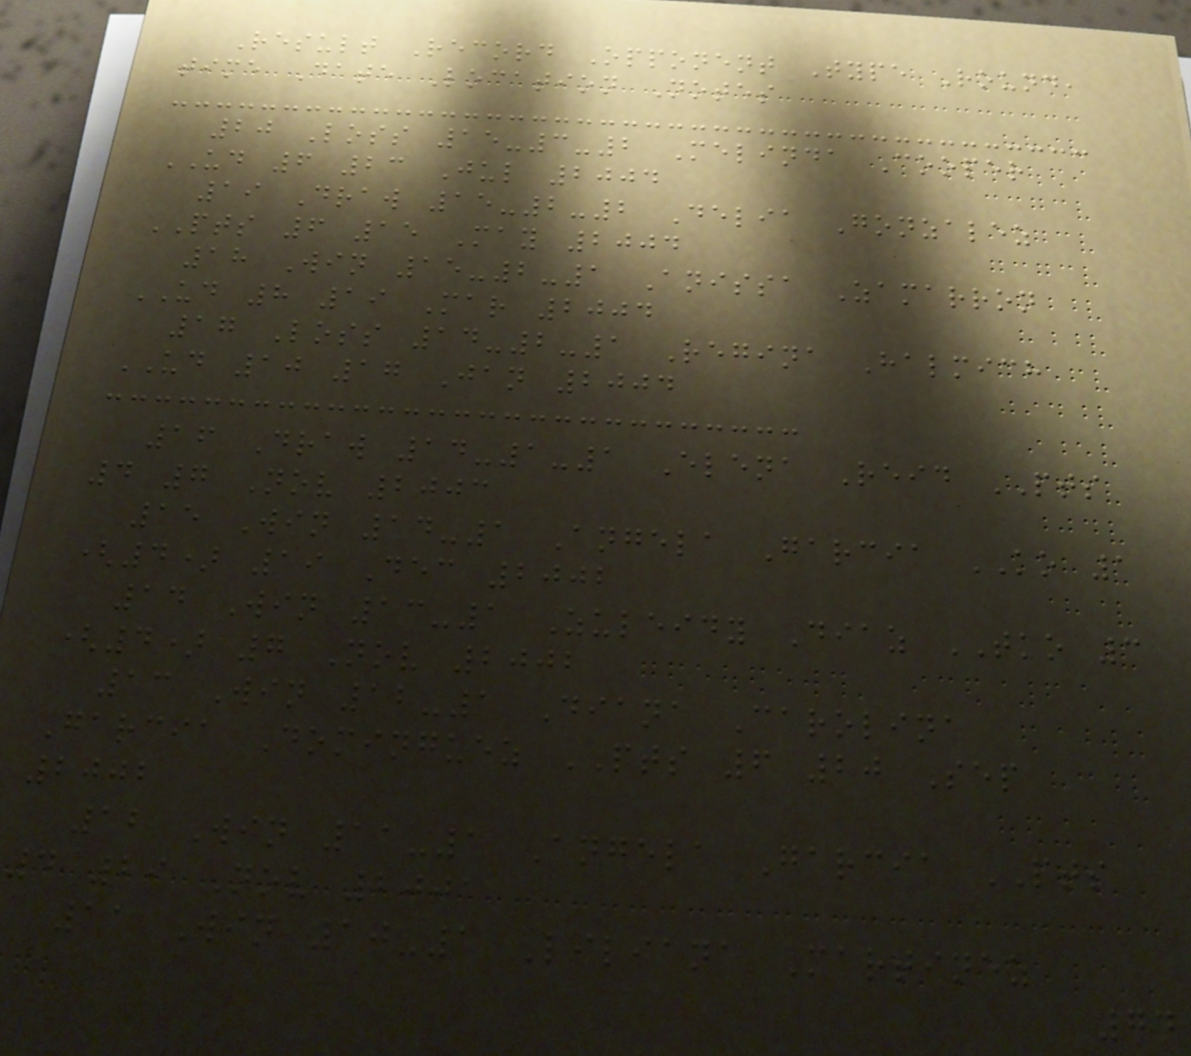Result Record Opponent Type Round,
time Date Location Notes
20 Loss 15-3-2 Melinda Cooper
UD 6 23 Jul 2004
19 Draw 15-2-2 Delia Gonzalez
PTS 6 15 May 2004
18 Win 15-2-1 Anissa Zamarron
UD 8 19 Mar 2004
17 Loss 14-2-1 Regina Halmich
UD 10 17 Jan 2004
16 Draw 14-1-1 Elena Reid PTS
4 7 Nov 2003
15 Win 14-1 Angela Garcia KO 1
(4) 19 Dec 2002
14 Win 13-1 Zuleidy Diaz TKO 3
(4) 7 Nov 2002
13 Win 12-1 Diana Carolina
Garcia Dominguez PTS 6 20 Sep
2002
12 Win 11-1 Angela Garcia PTS
4 29 Nov 2001
11 Win 10-1 Liliana Martinez
74
